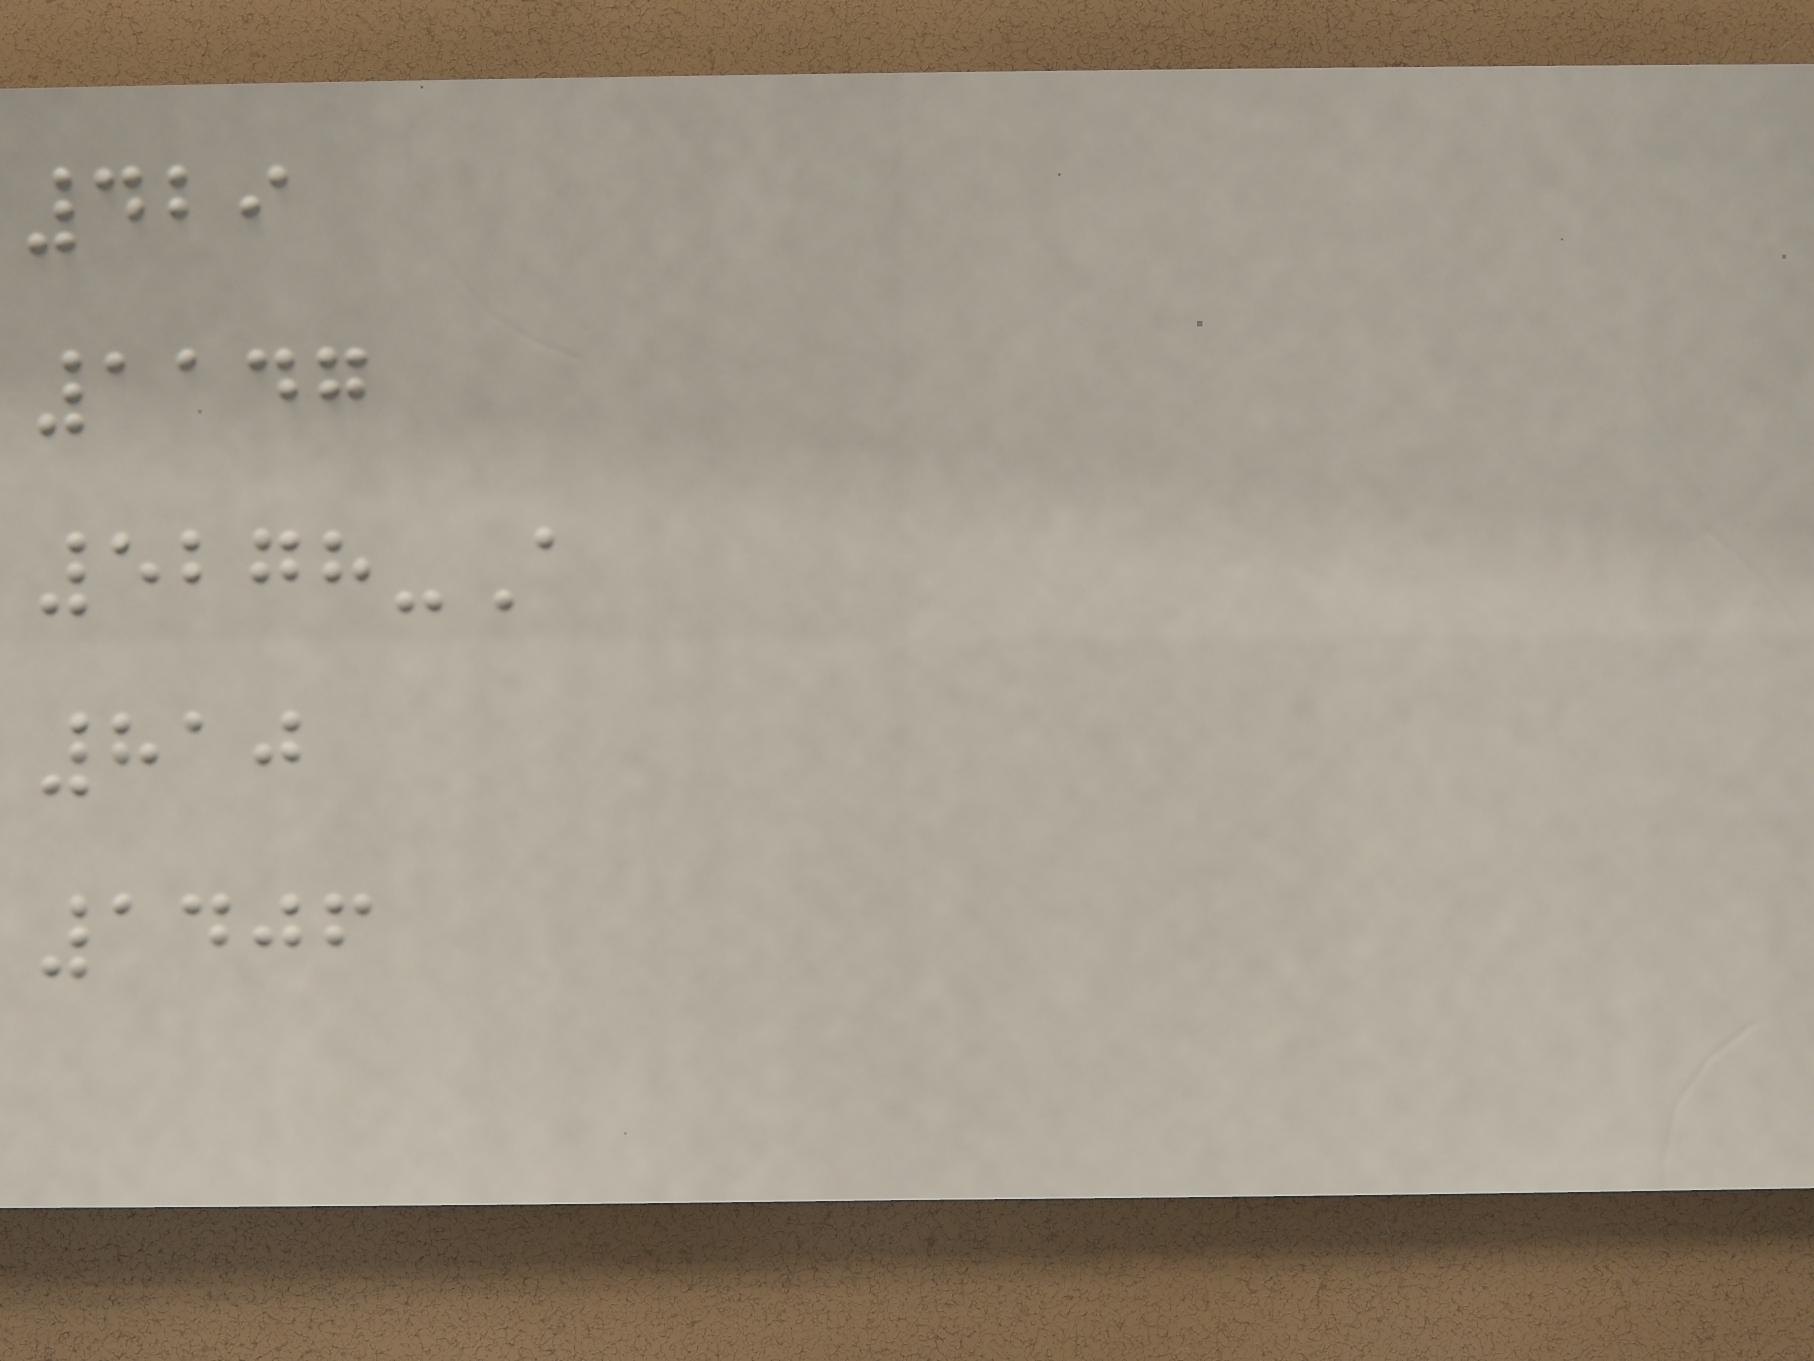429
1147
5278-A
810
1406
